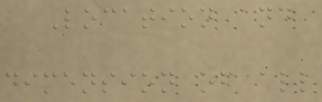Location and
dimension of all
